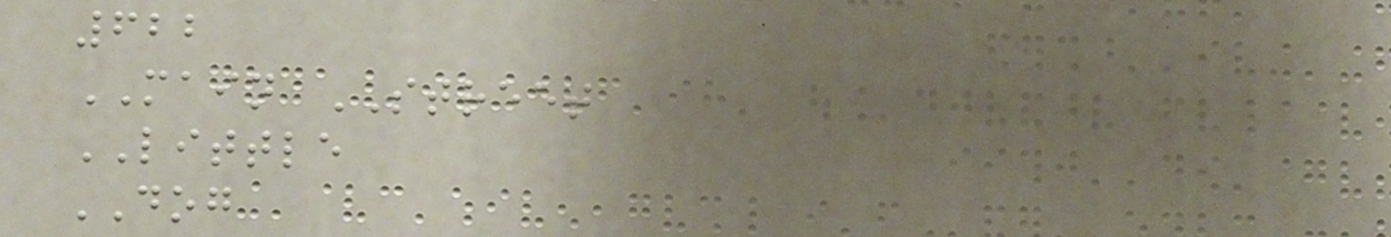622
MAIN STREET
LITTLE
DOG
